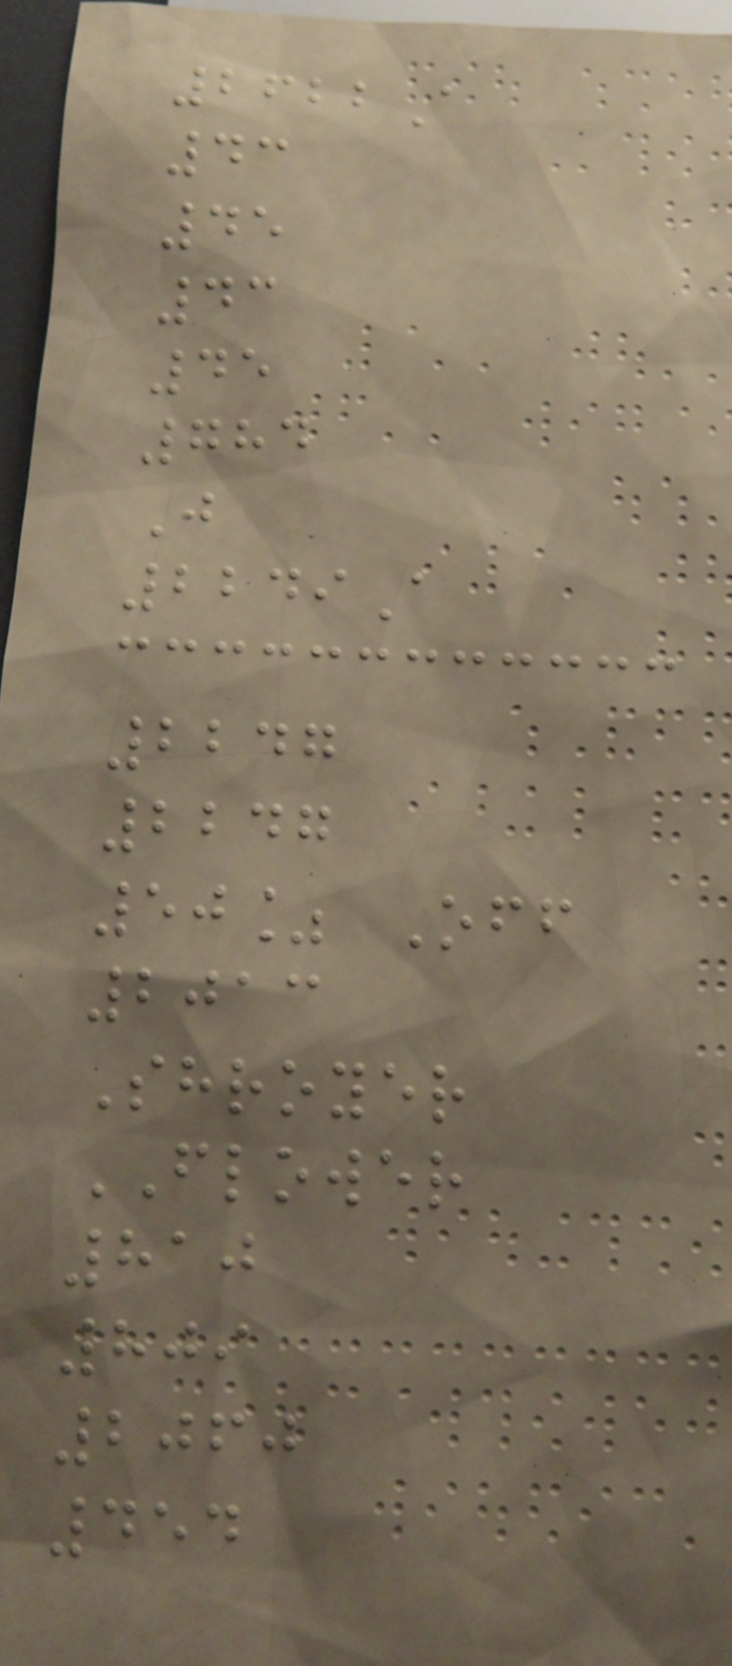2622A
43
45
43
45
784
J
2249A
2247
2247
50% Off
2013
Shroyer
FLOWER
810
809
2060
454
